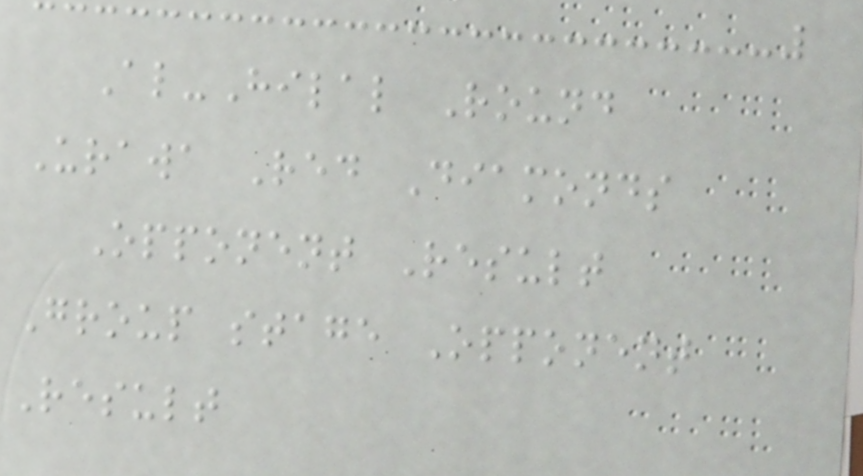Al-Hilal Round
Urawa Red Diamonds
Opponent Result
Group stage Opponent
Result
